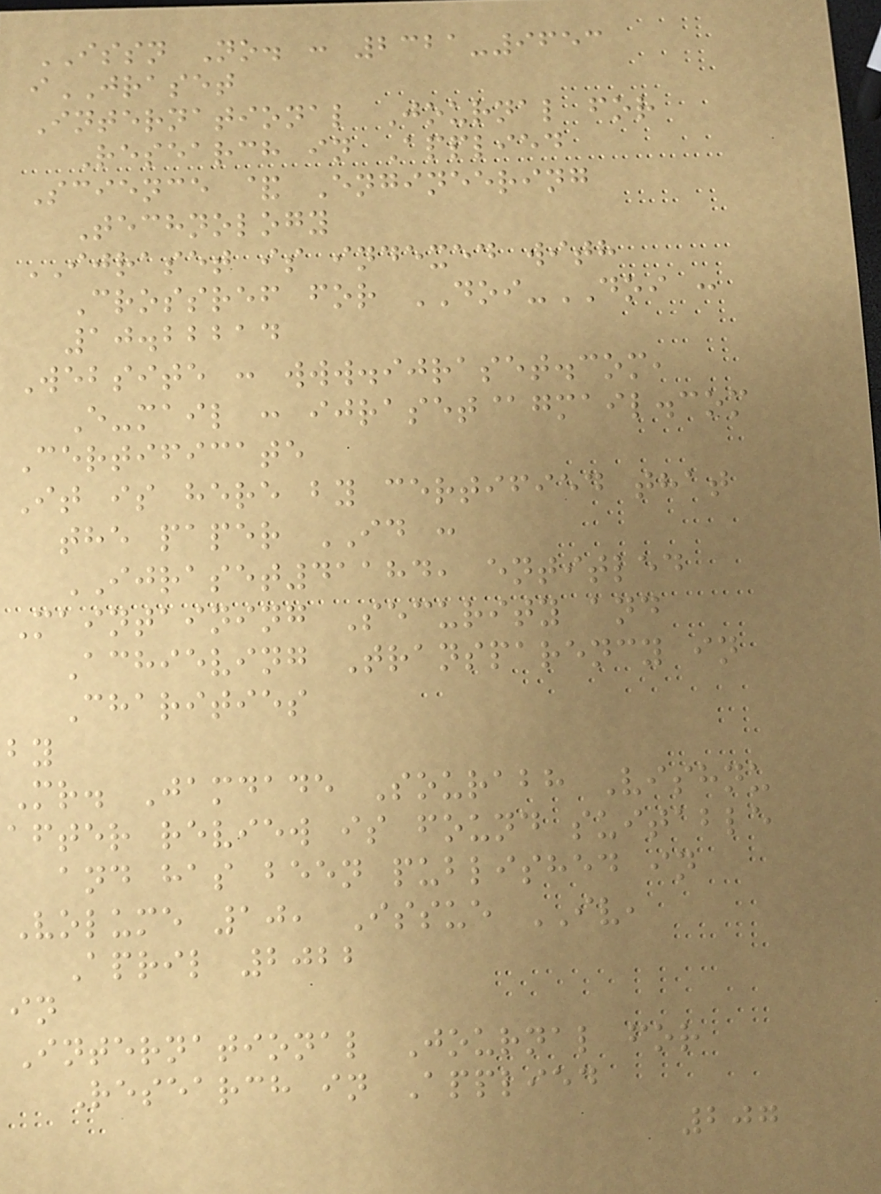ISSN No. : 2321-9653
iJRASET
International Journal for
Research in Applied
Science & Engineering
Technology
IJRASET is indexed with
Crossref for DOI-DOI :
10.22214
Website : www.ijraset.com,
E-mail : ijraset@gmail.com
Certificate
It is here by certified that
the paper ID :
IJRASET41184, entitled
Maintaining Security and
Achieving Transparency in
Charities
by
Mr. Jamdade Sourabh Vishnu
after review is found suitable
and has been published in
Volume 10, Issue IV,
April 2022
in
International Journal for
Research in Applied
207
